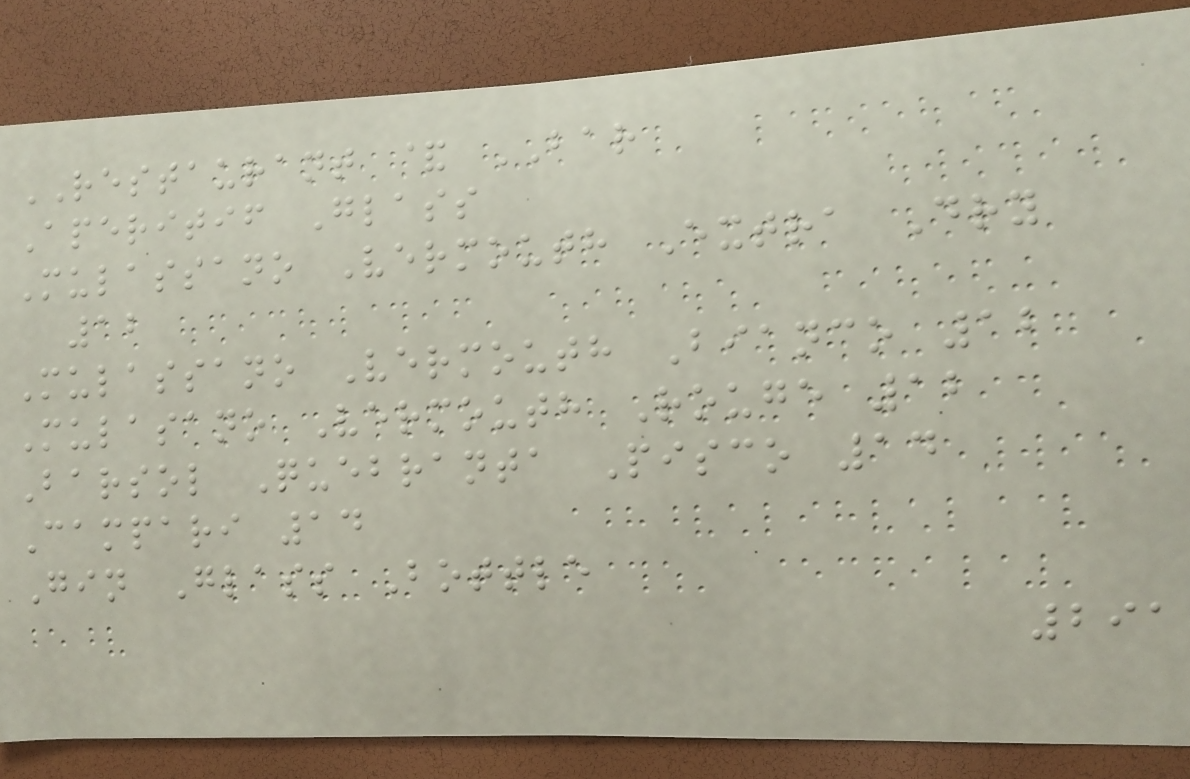RESTAURANT & BAR
Aperitif Glass
Mulassano Vermouth Extra Dry
12
Mulassano Vermouth Bianco 12
Mulasano Vermouth Rouge 12
Barsol Quebranta Pisco 14
Campari 14
Gin Glass Bottle
291
